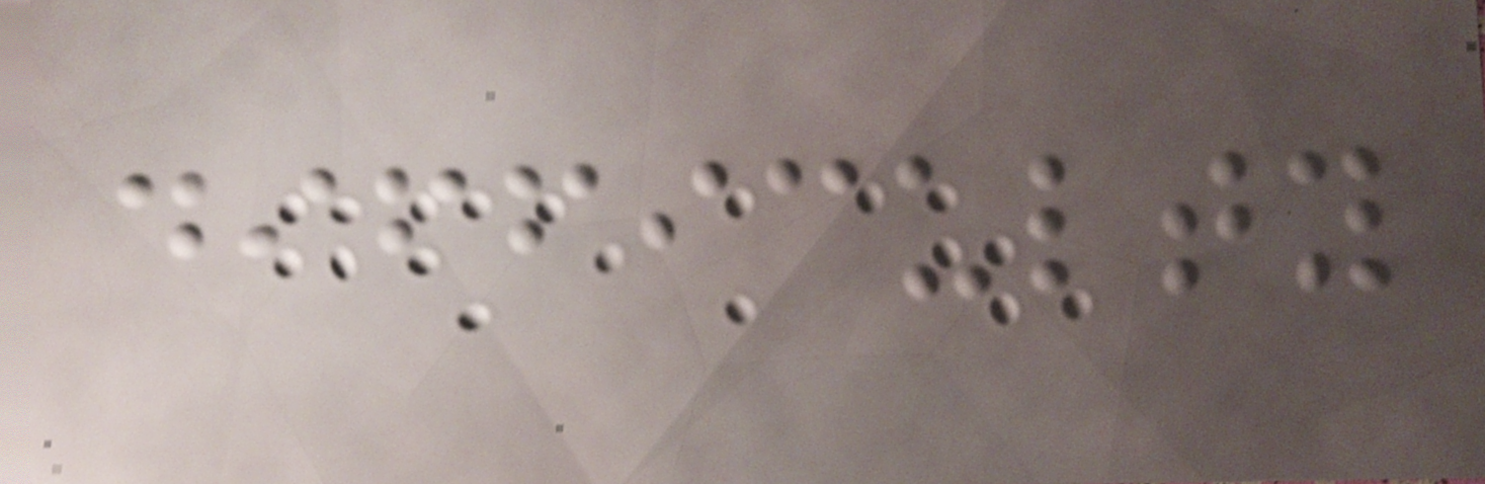difficulty
